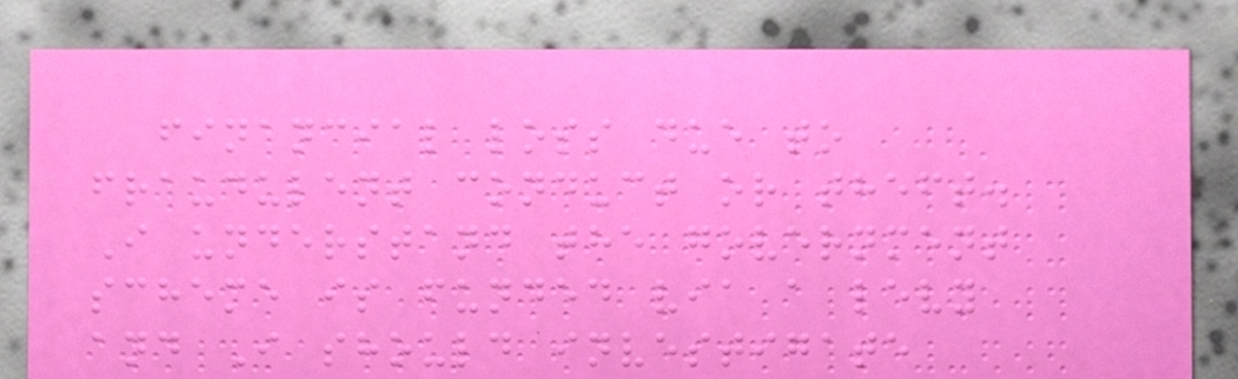financial loss due to
fraudulent conduct or theft.
I understand the government
scheme is funded via a levy
and I should investigate
